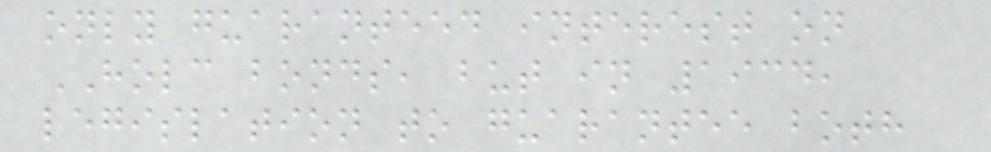only guaranteed interest on
HOLC bonds, but in 1934,
legislation to guarantee both
